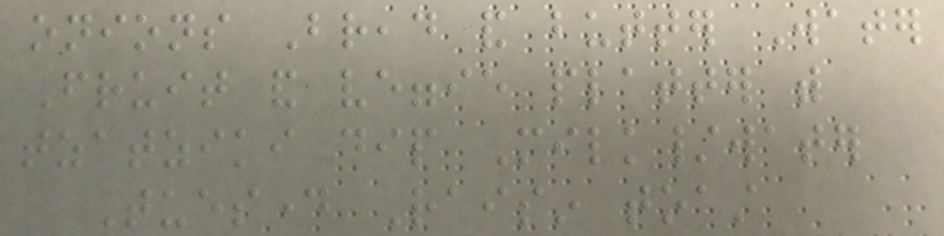onions Bread and butter Water
Fruit and veggie platter with
tzatziki dip Milk/water
Tuesday Raisin toast
